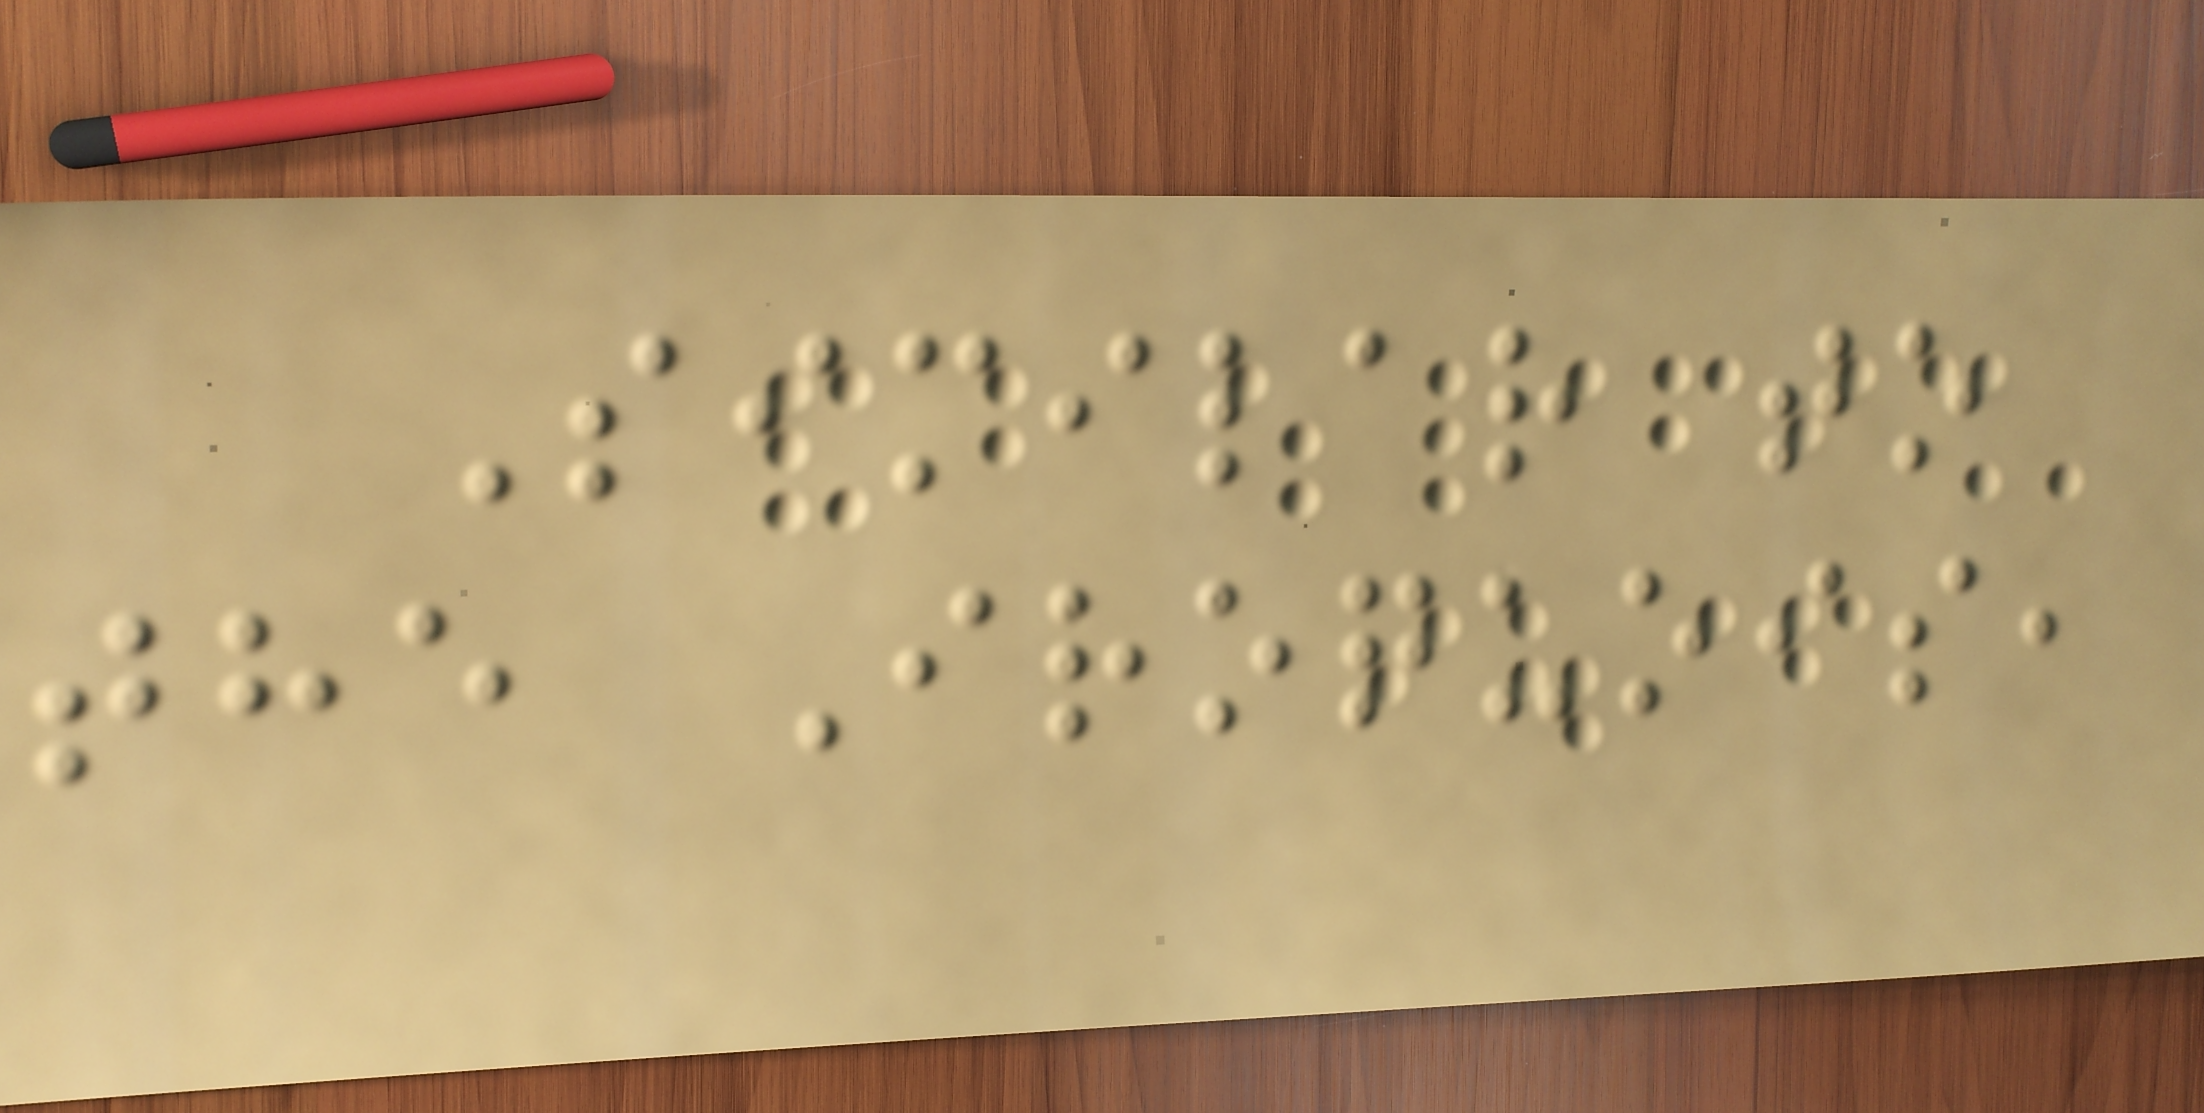Similar to
the Iroquois,
